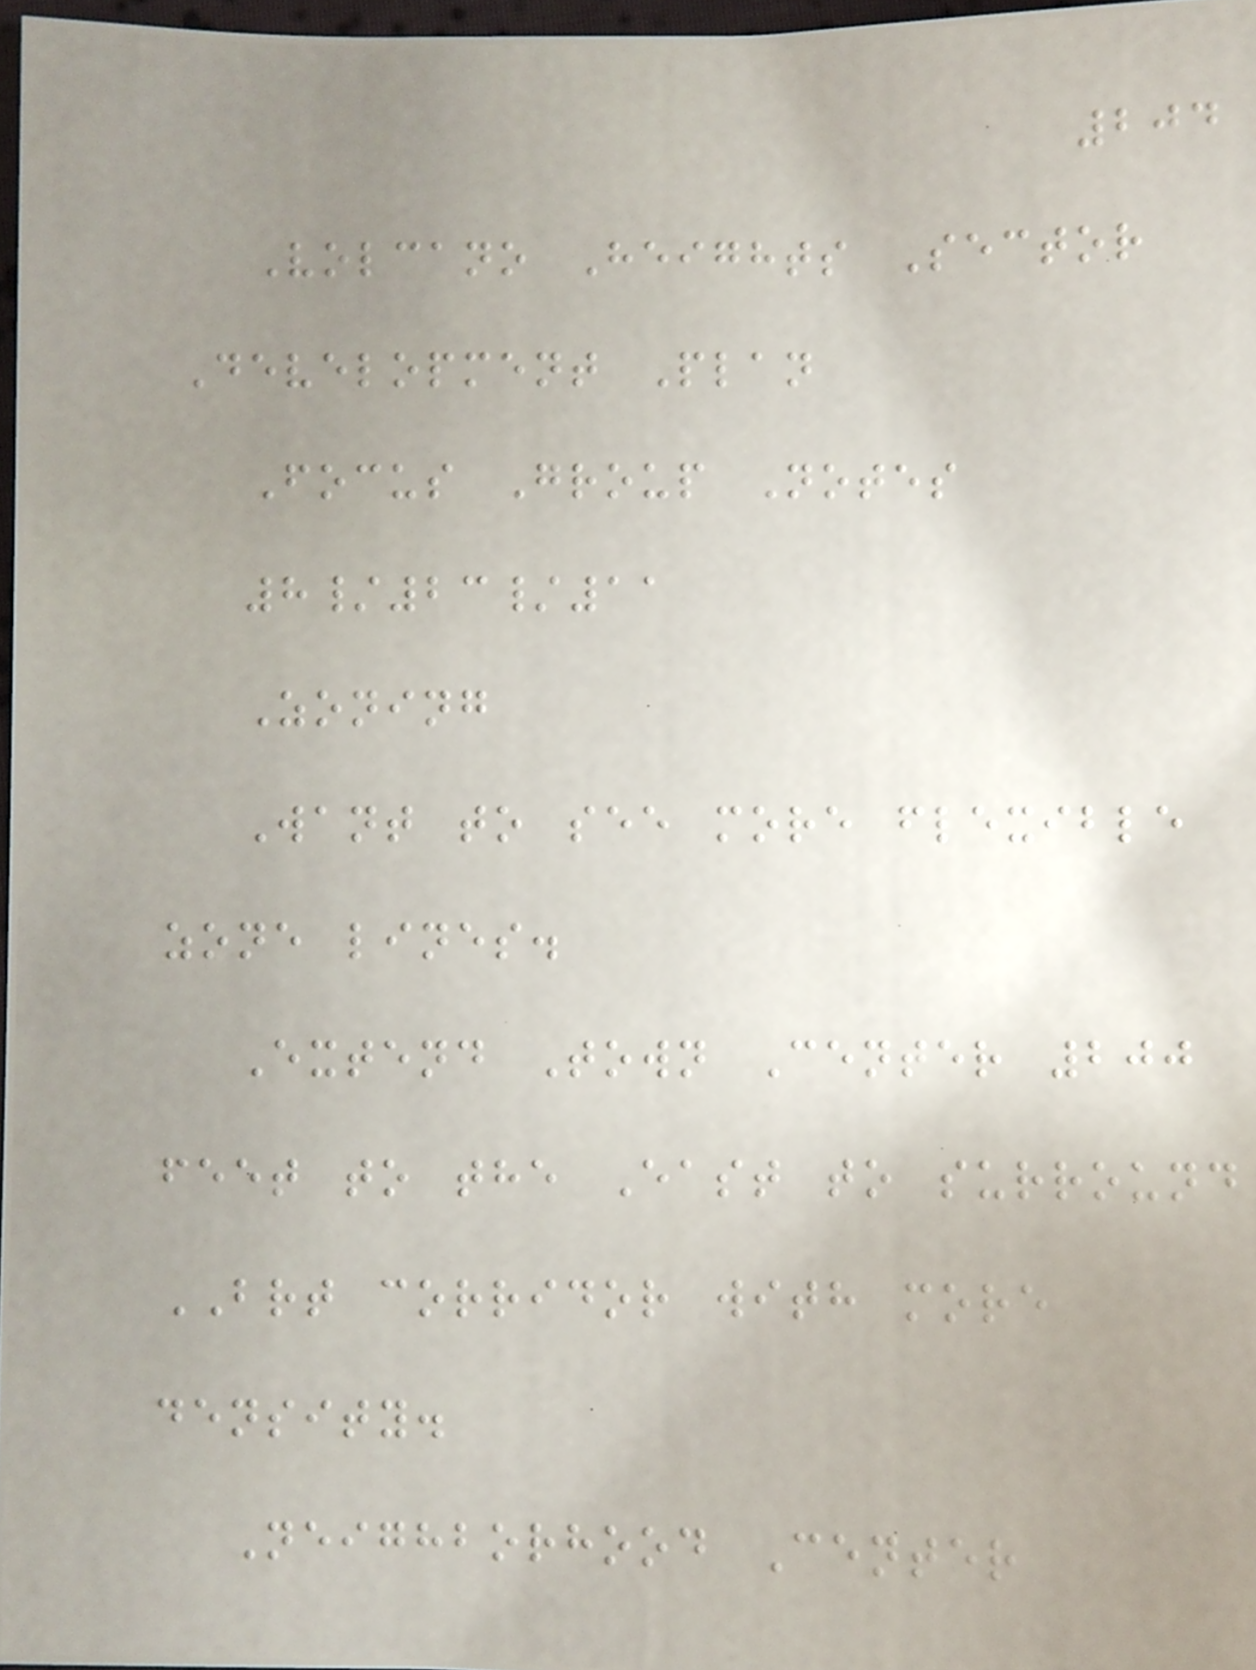204
Volcano Heights Sector
Development Plan
Focus Group Notes
8/23/11
Zoning
Want to see more flexible
zone lines.
Extend Town Center 200
feet to the East to surround
BRT corridor with more
density.
Neighborhood Center
